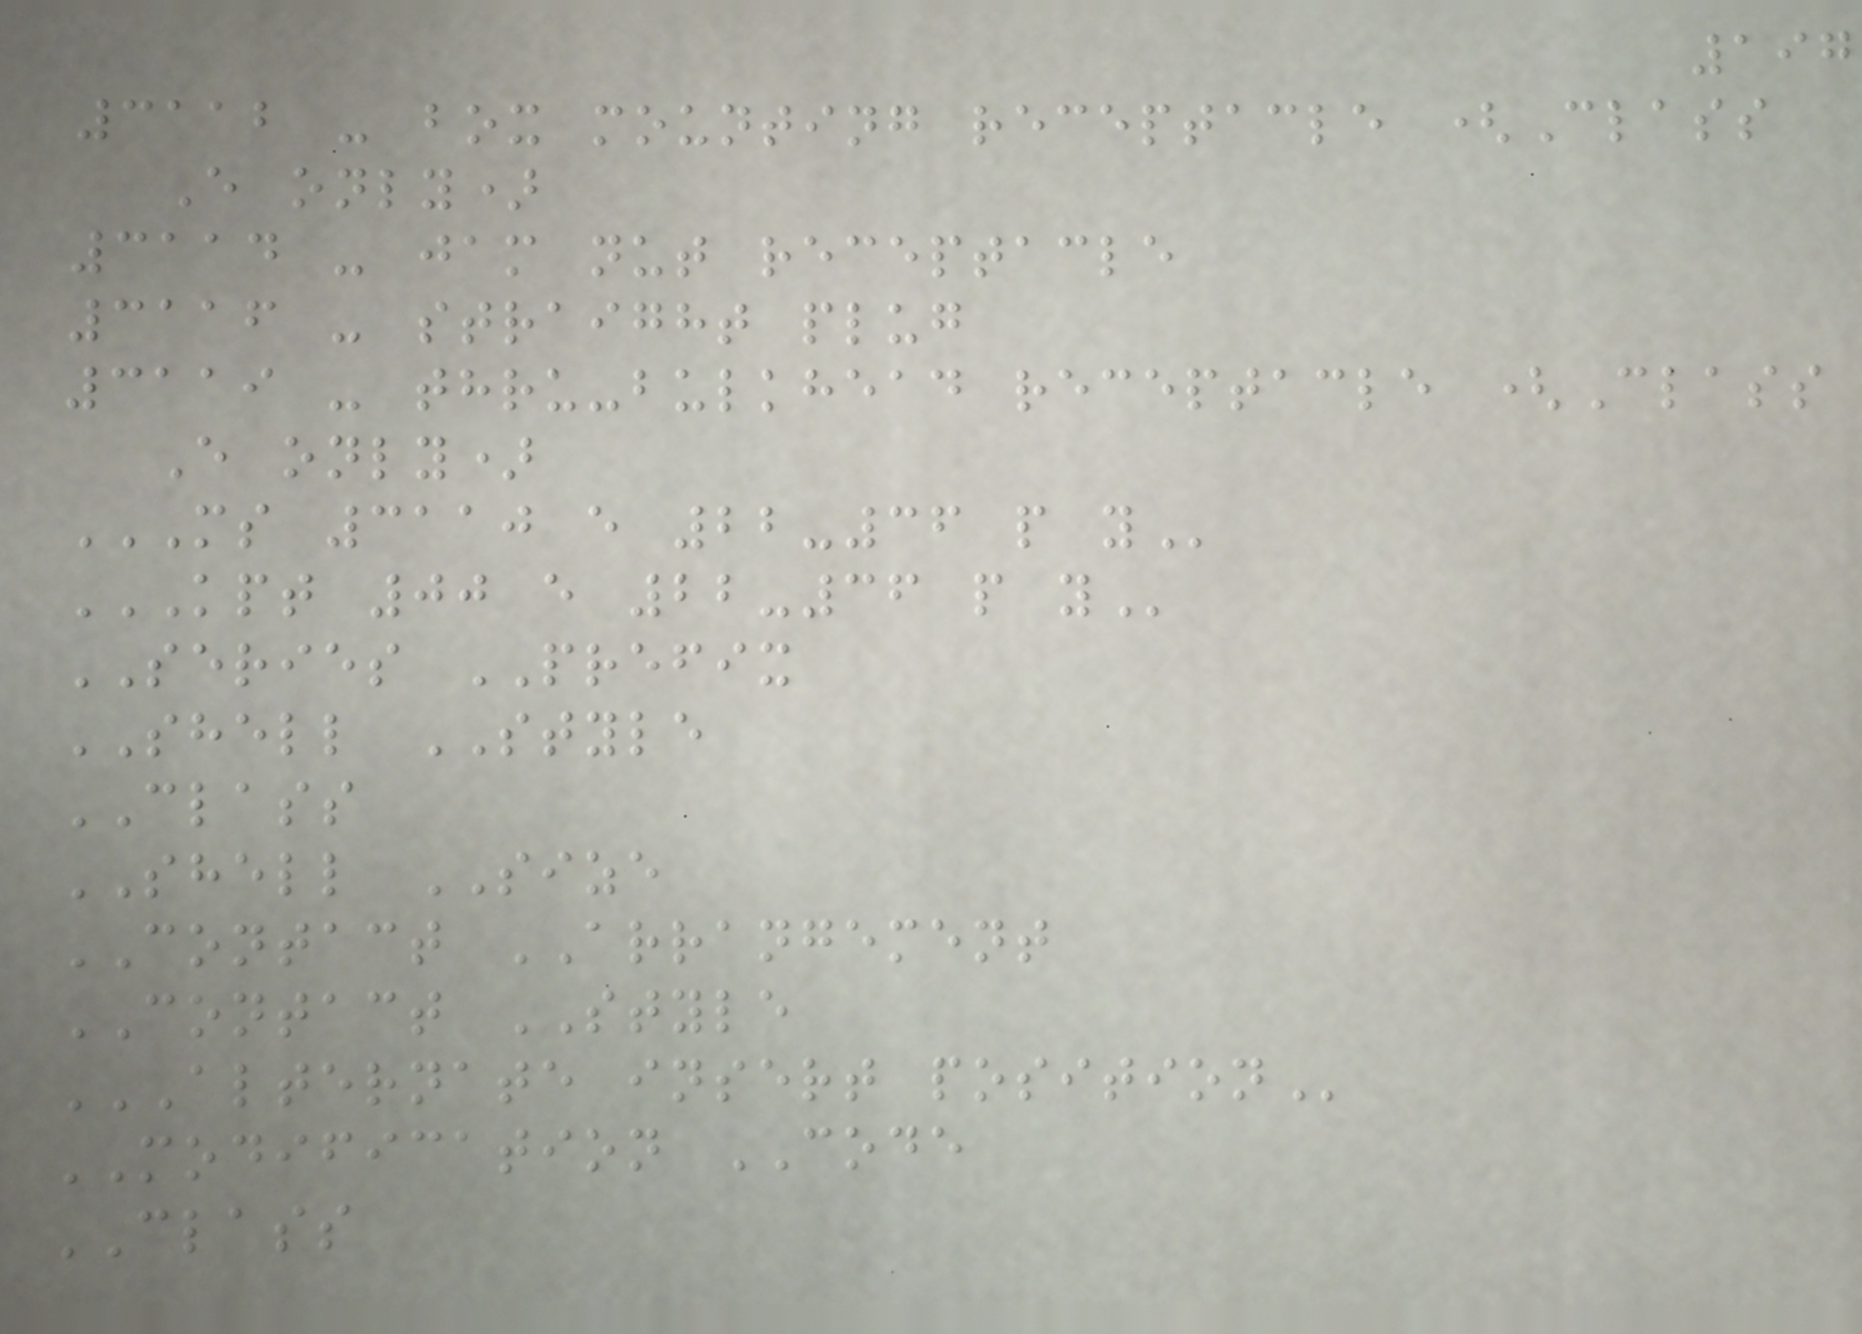197
3112 - box mounting receptacle (Class
E only)
3114 - jam nut receptacle
3116 - straight plug
3119 - thru-bulkhead receptacle (Class
E only)
MS 3110 E 22-36 P Y
KPT 00 E 22-36 P Y
SERIES PREFIX
SHELL STYLE
CLASS
SHELL SIZE
CONTACT ARRANGEMENT
CONTACT STYLE
ALTERNATE INSERT POSITION
MODIFICATION CODE
CLASS
